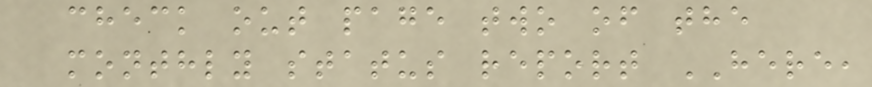check out page two of the
monthly status report HERE,
